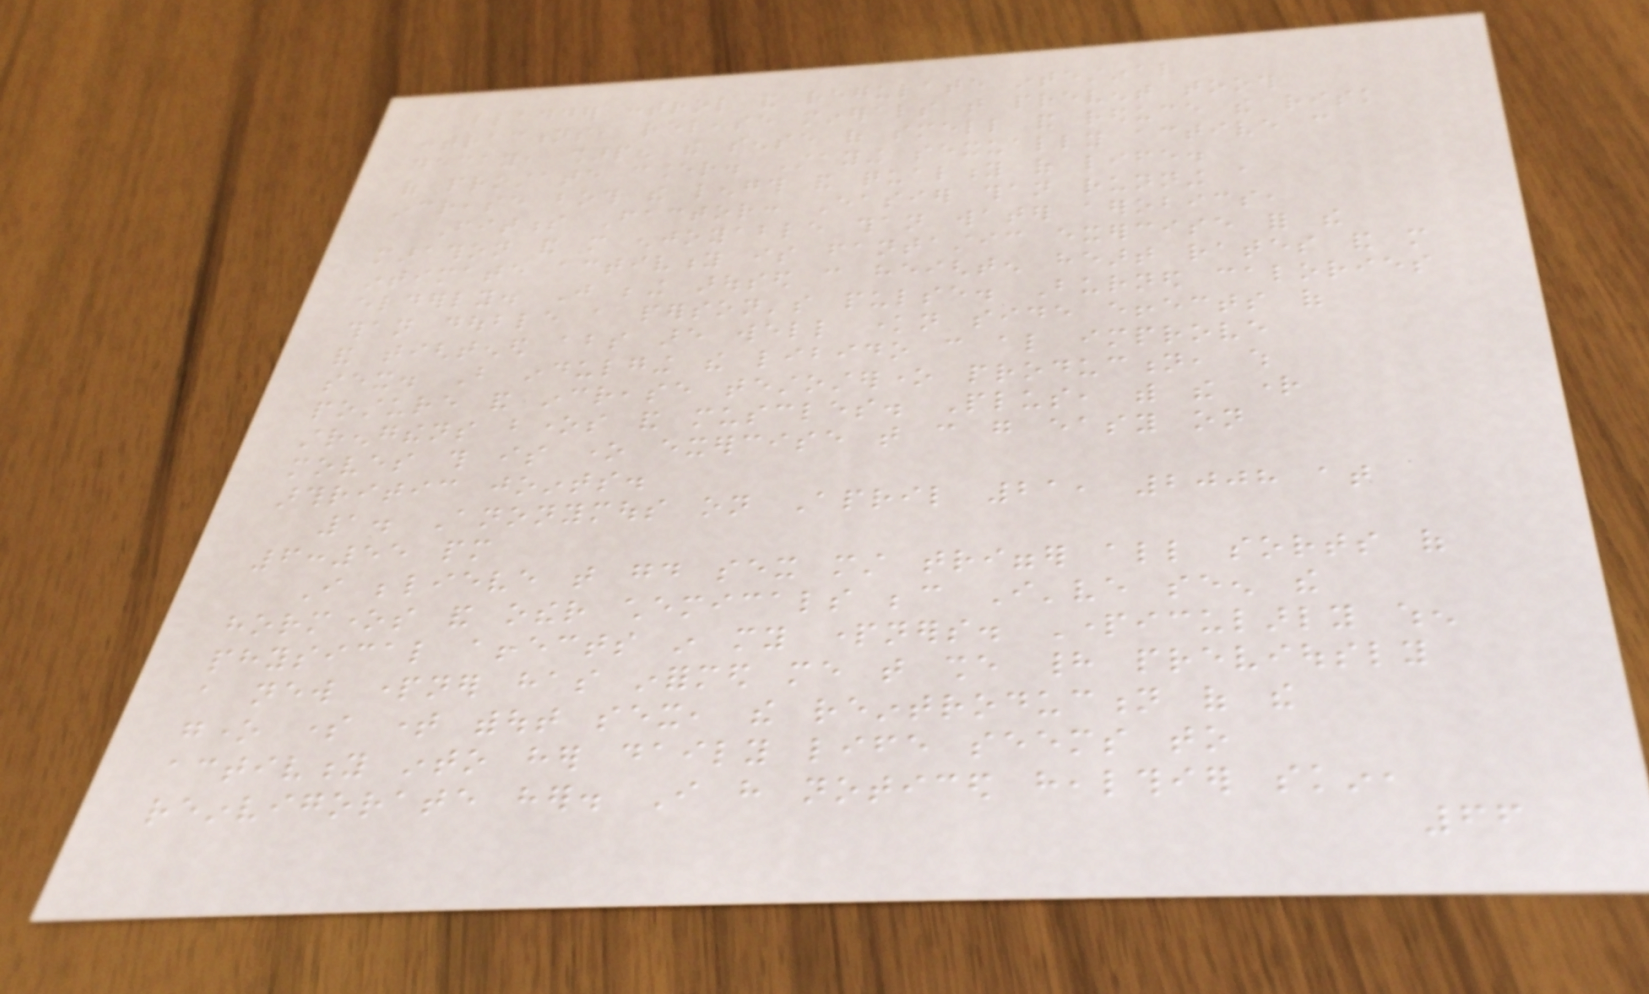bladder control and regulate intestinal
contractions, release minerals that prevent tooth
decay, sharpen the sense of smell and reduce the risk
of prostate cancer. Staying sexually active can
increase both the length and quality of life.
Fitness Factor: Easier than running a
marathon and more enjoyable than water aerobics,
intimate activity is fantastic exercise for the
elderly. Just being aroused can heighten heart rates and more
than double a person's pulse. Burned calories
and tightened abs are well known side effects of
sex. But indulging the libido can also improve
posture and increase testosterone production, which
strengthens bones and muscles. Plus, with the right
moves this is one exercise that can go easy on
arthritic joints.
1. Anonymous on April 21, 2008 at
6:55 pm
I believe that good sex must trigger all sorts of
hormones and other chemicals because I've seen the
physical affects in my partners. Particularly when
a new partner has informed me that she had previously
gone some time without sex, the reintroduction of the
activity into her daily life seems to
reinvigorate her. I have noticed healthier skin,
66
